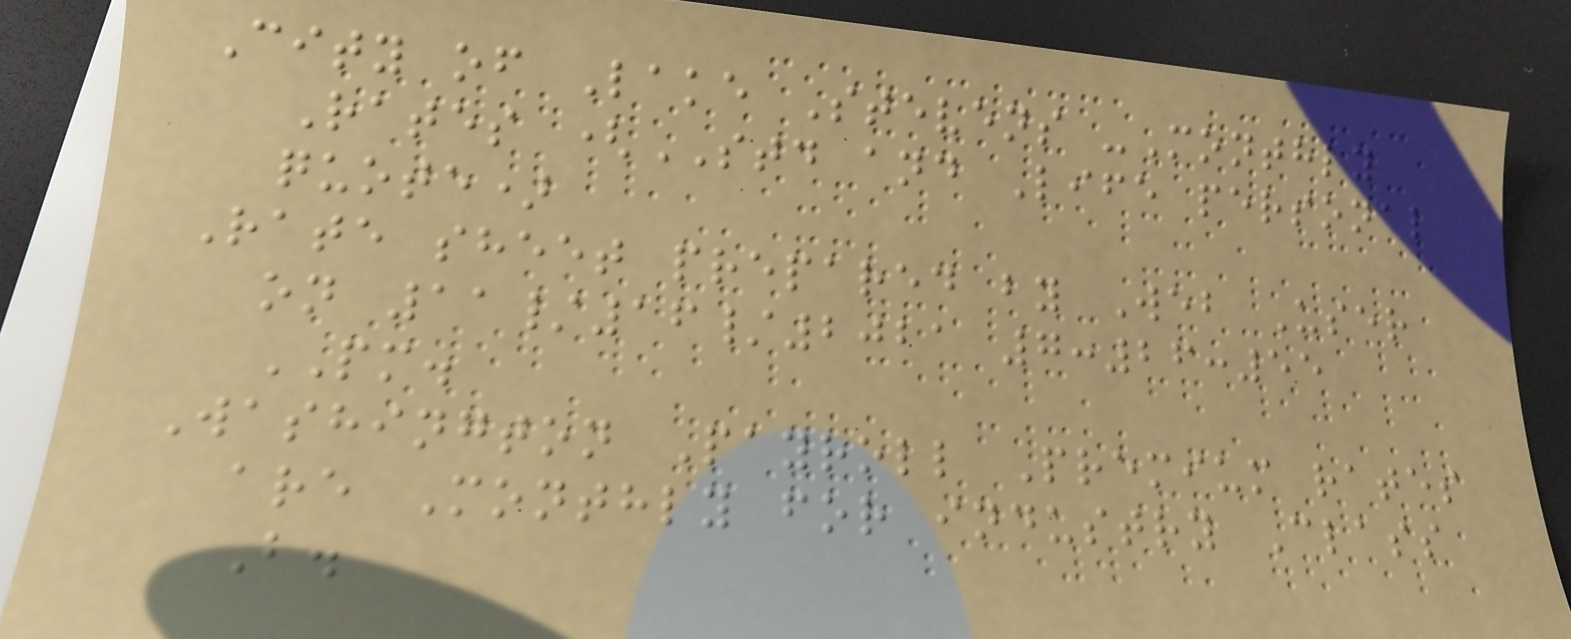City of Lake Stevens -Monthly
Rates (STD and Life personal
quote)
Rate sheet prepared by Web User
on 11/16/2021 7:26:55
PM.
Washington Payroll Premium rates
are Monthly for industry Class
B.
